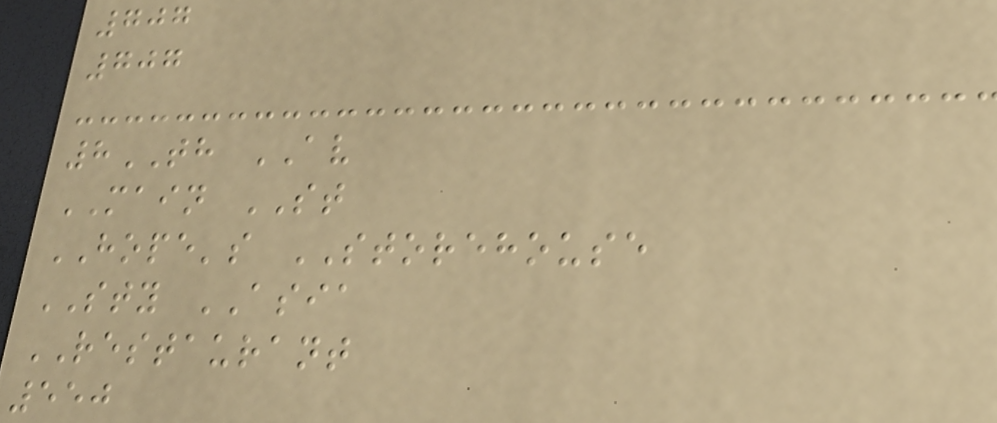707
707
8TH AV
MAIN ST
HOPE's STOREHOUSE
STY ASIA
RESTAURANT
550
